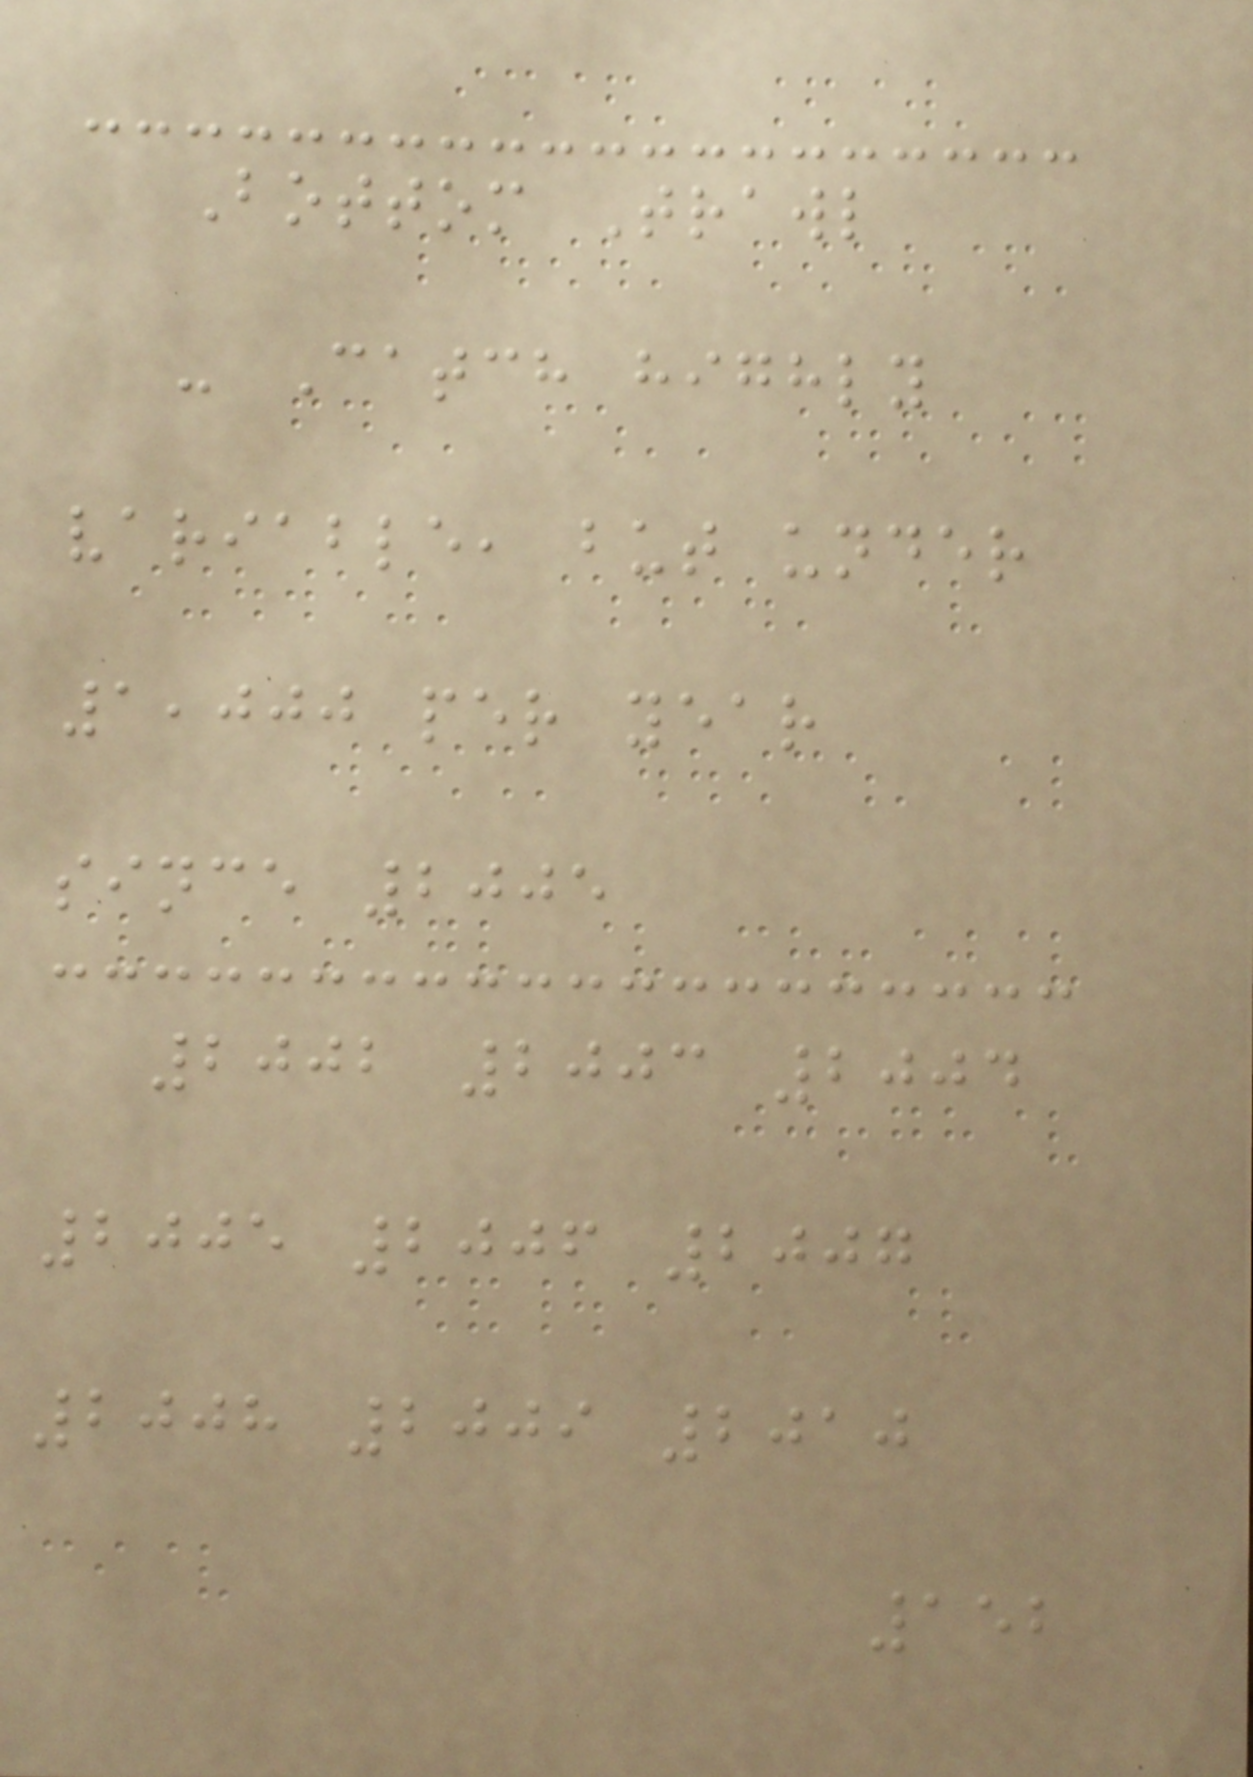Bottom Trawl
- Catch highly
variable, but under
1,000 per year
since 2005
2002 2003 2004
2005 2006 2007
2008 2009 2010
152
